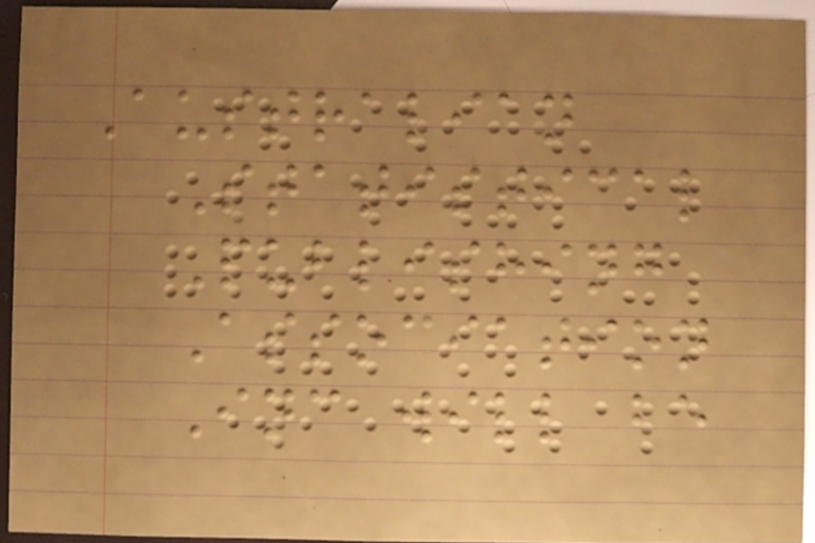Australian
Statistical
Publishing
Association
Inc will be
